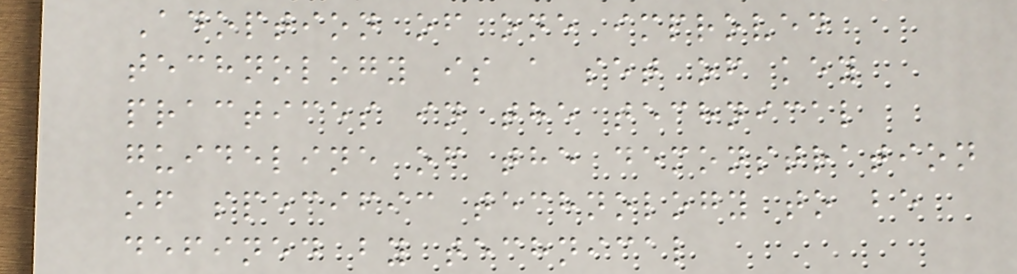Adoption of one improved
technology is a set of key
practices in the technical
guideline of the demonstration
of specific technology to be
defined by technical
